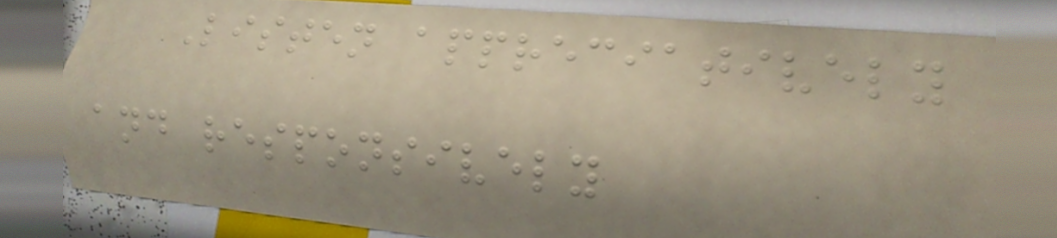Listen appreciatively
and responsively
